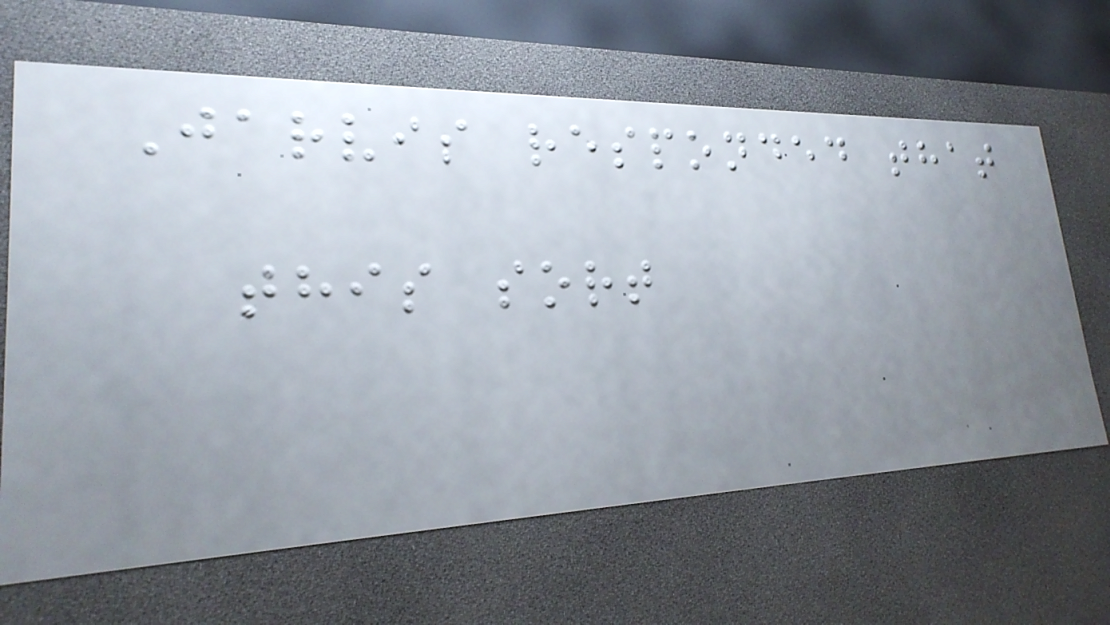Jarvis responded that
this sort
